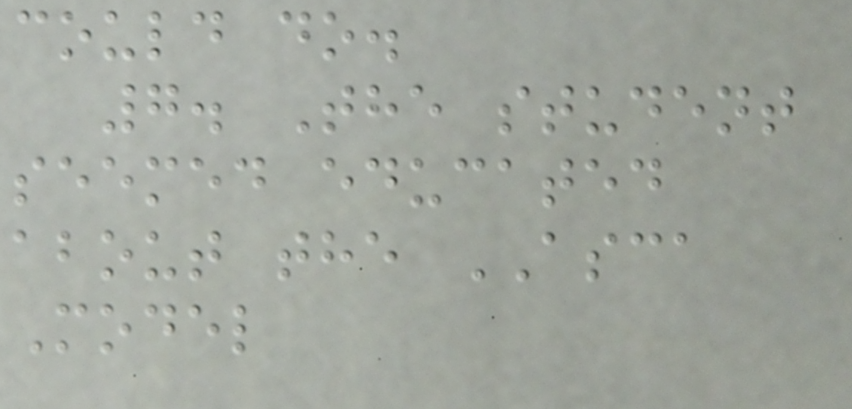could do.
7. The student
seemed educated
about the ASCA
Model
